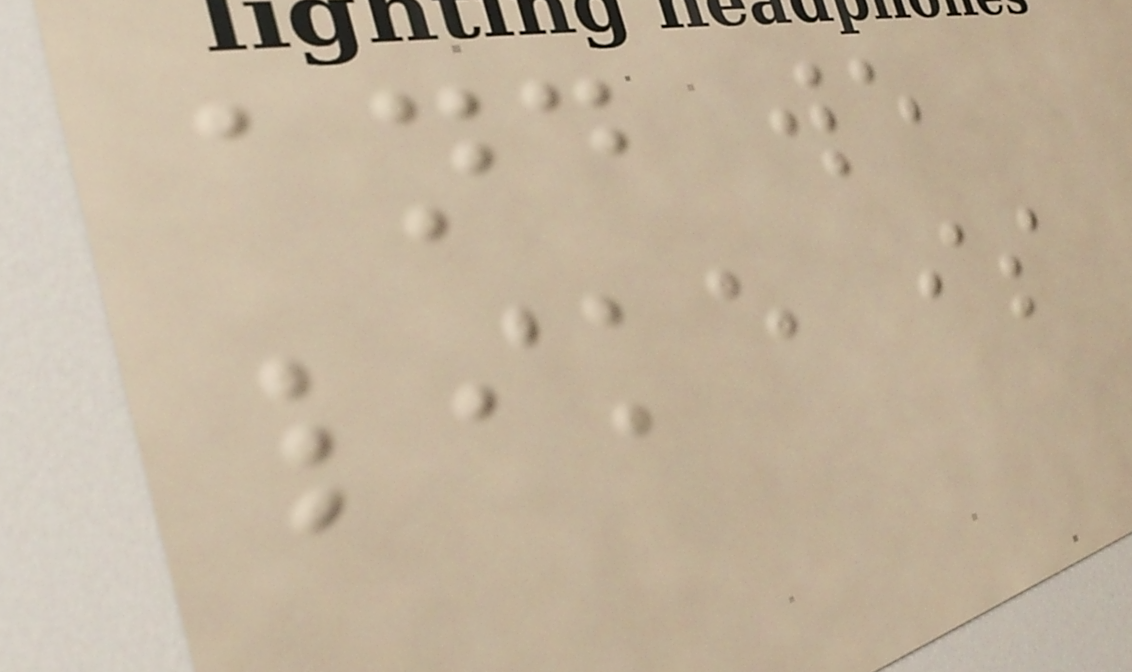and we
like is
